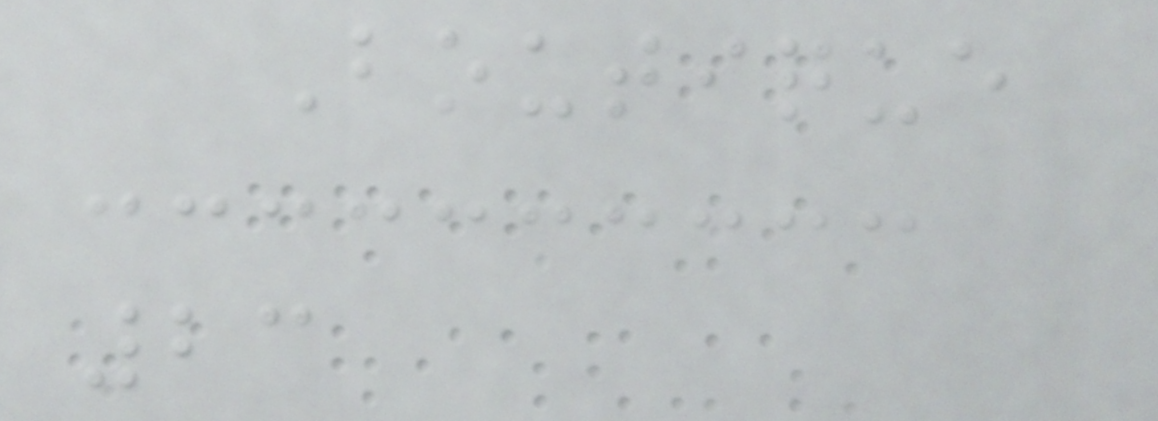Boutique
23
